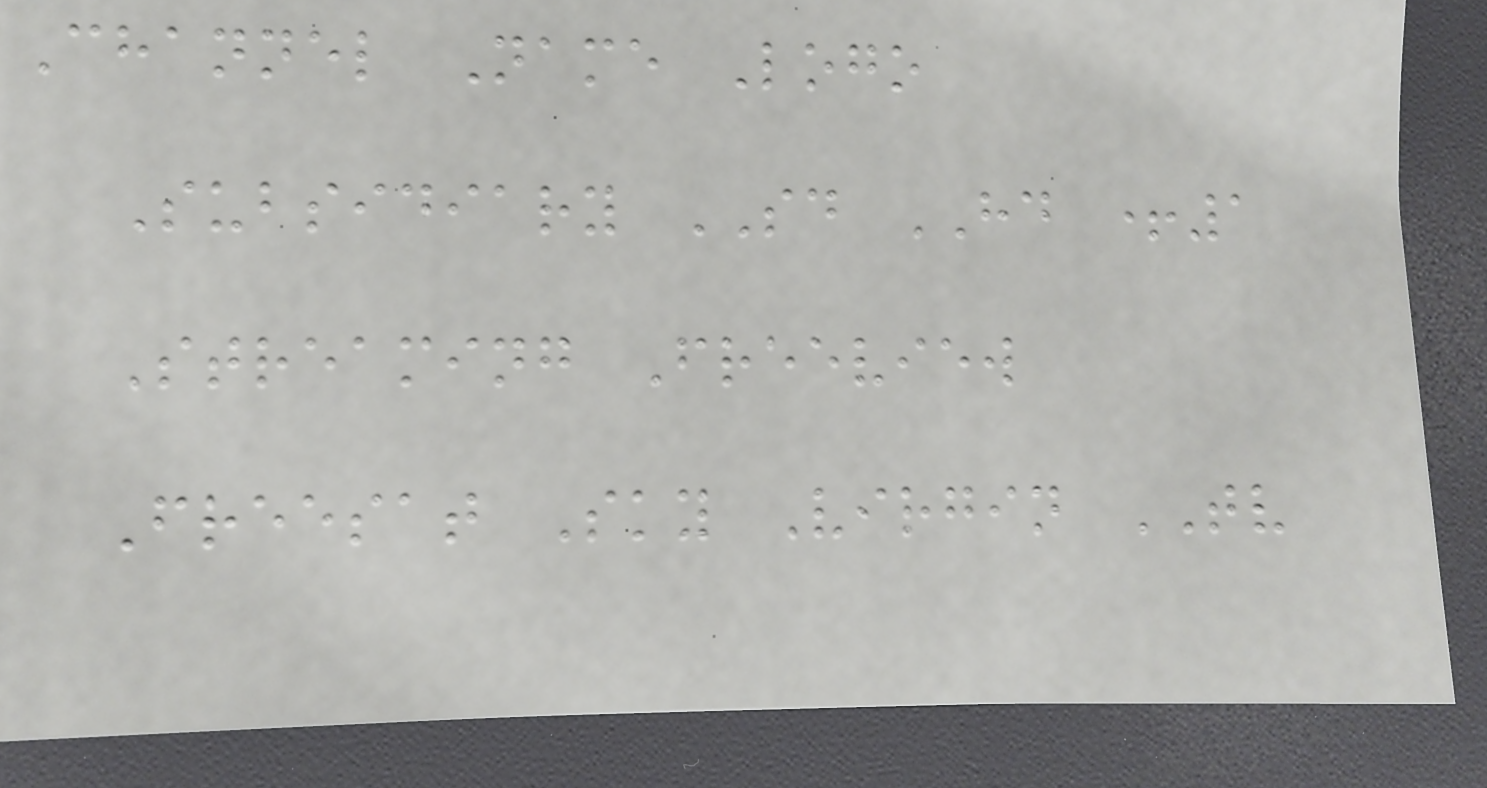Channel Name Logo
Subsidiary SD HD +1
Streaming Freeview
Freesat Sky Virgin TV
